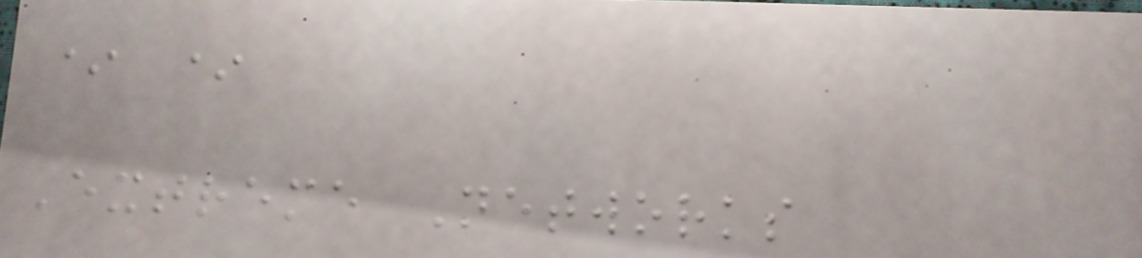* *
Extreme Networks
